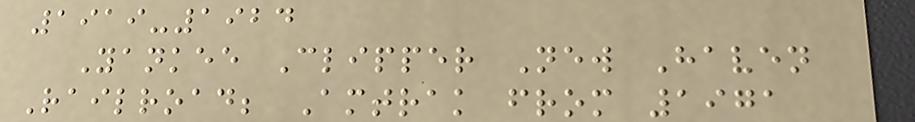1919-1924
Yankee Clipper New Haven
Railroad; Amtrak from 1971
